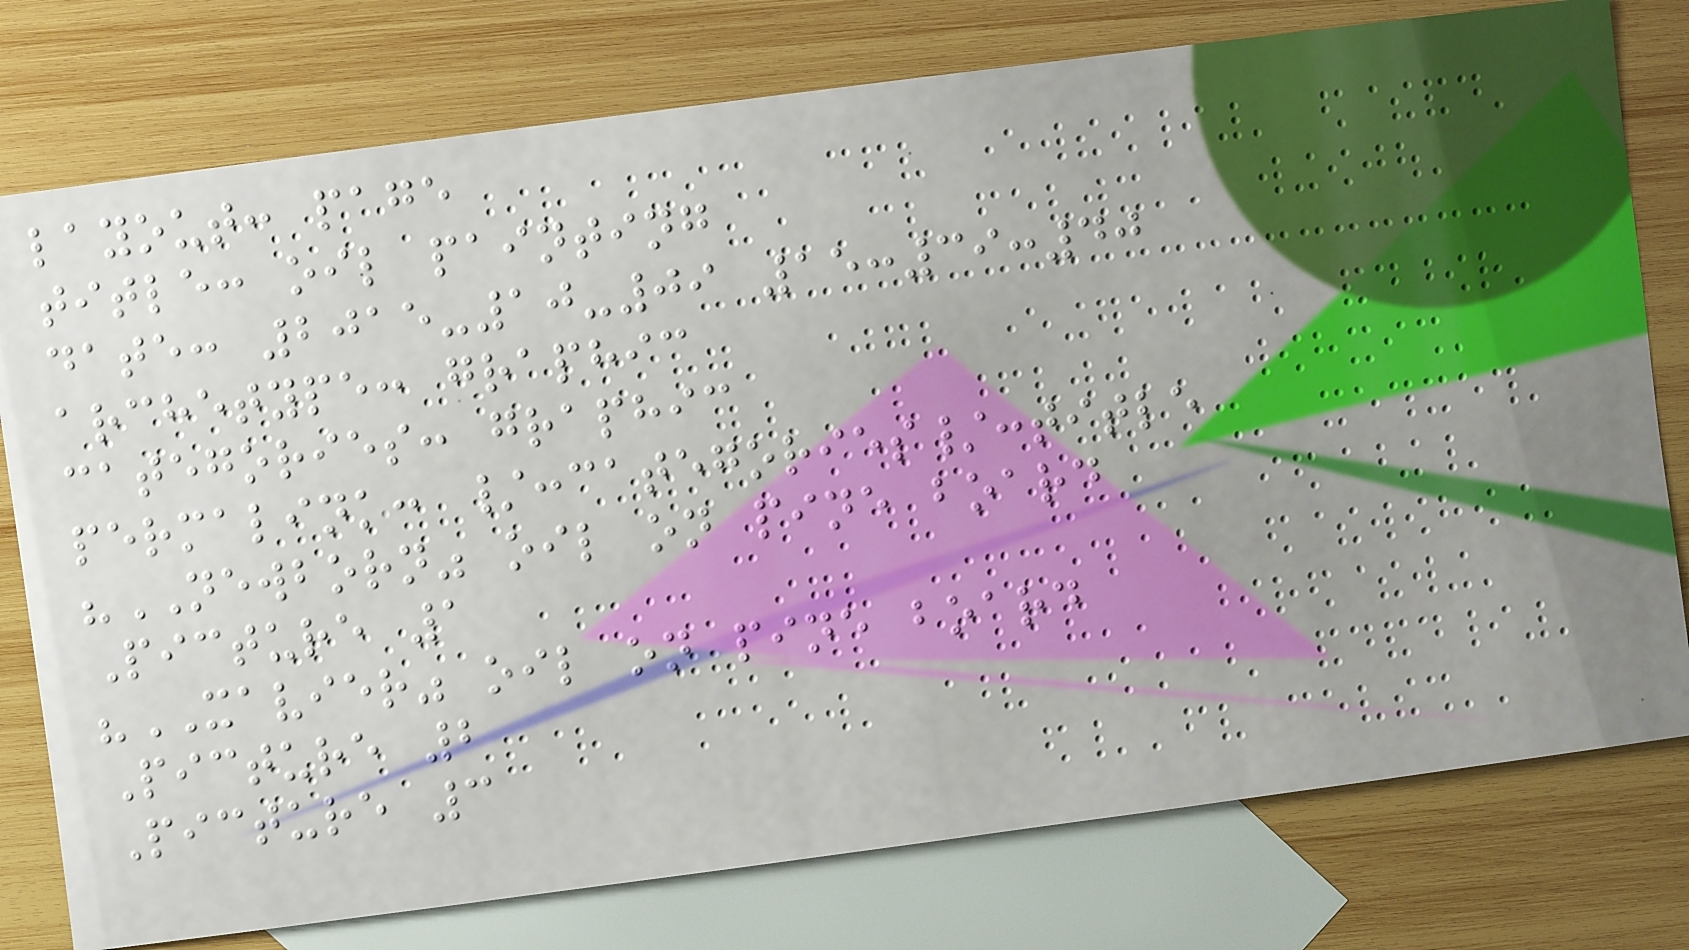layout: page
title: oil painting
date: 2015-10-09 15:39:40
archetype: graphic
categories: graphic
permalink: /:categories/:title
"NEWBORN" oil on pine board
Picture 1
"XAVIER" oil on pine board
Picture 2
Picture 3
